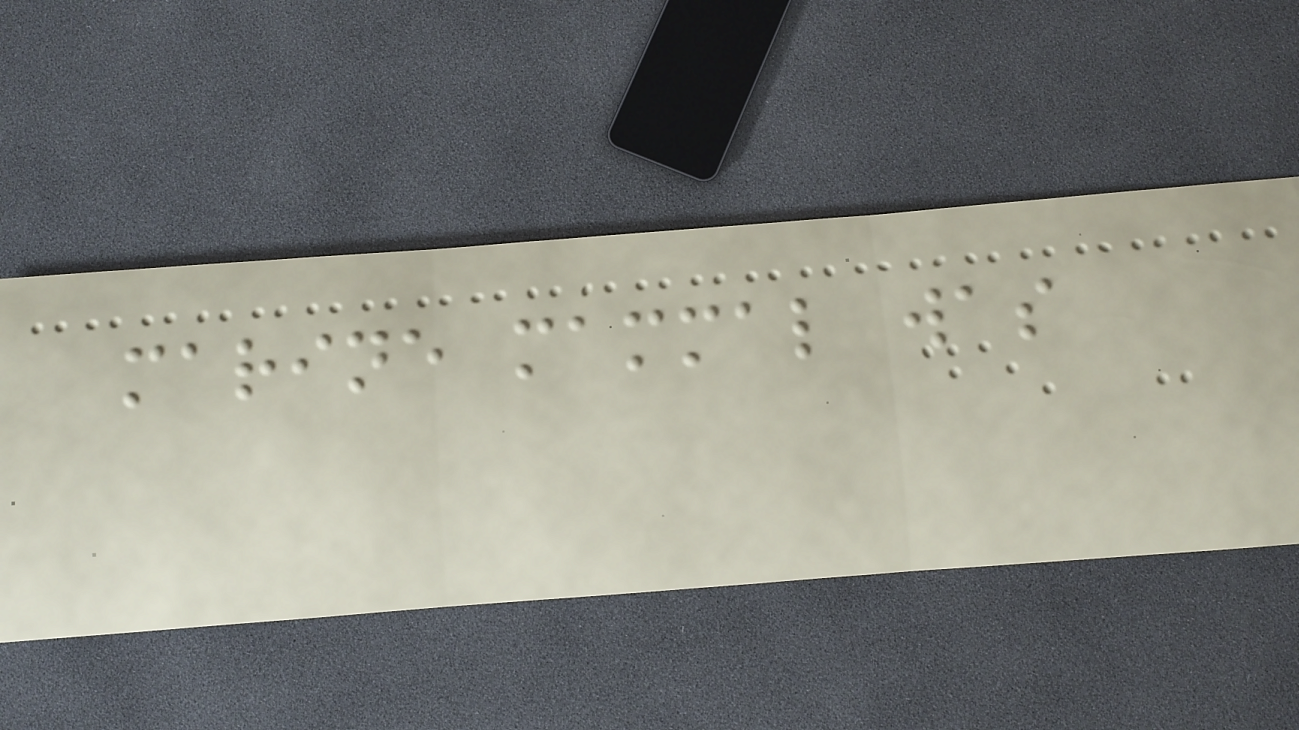marine mammal was
